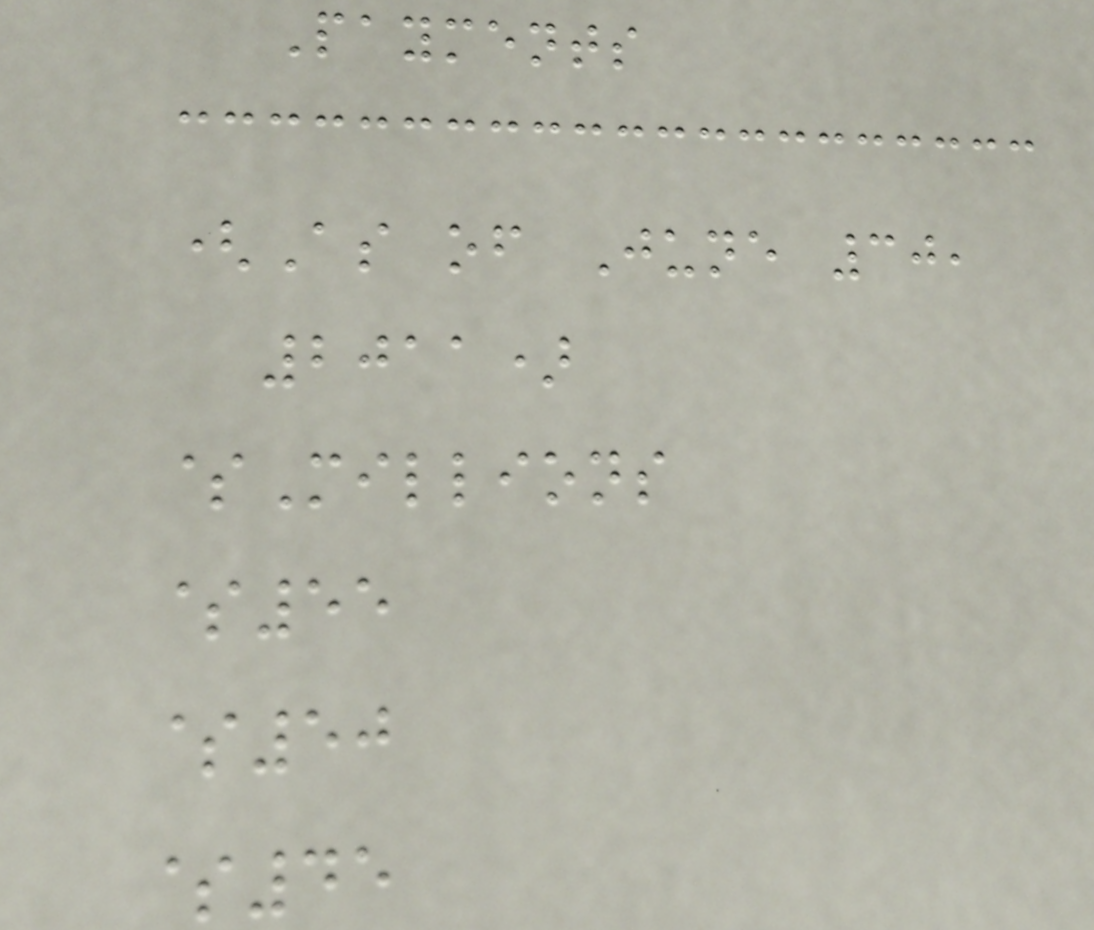Payments
(As of June 30,
2011)
$Millions
$55
$50
$45
